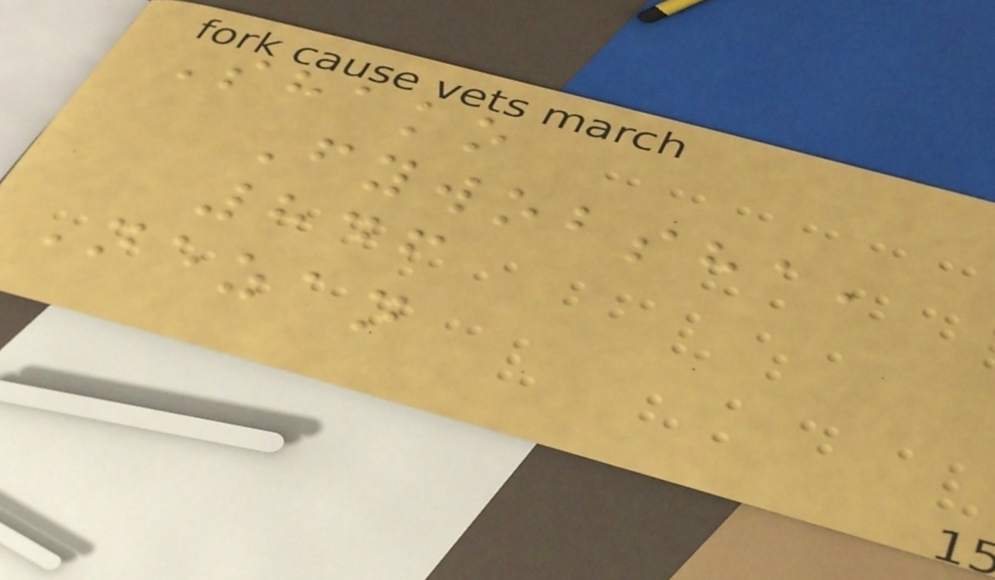Shako
Fywobsha,
846
Nezan
